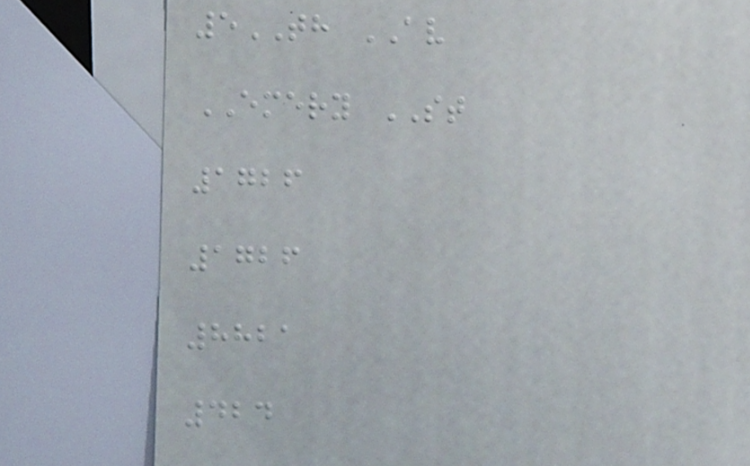5TH AV
EMERY ST
1726
1726
8821
424
